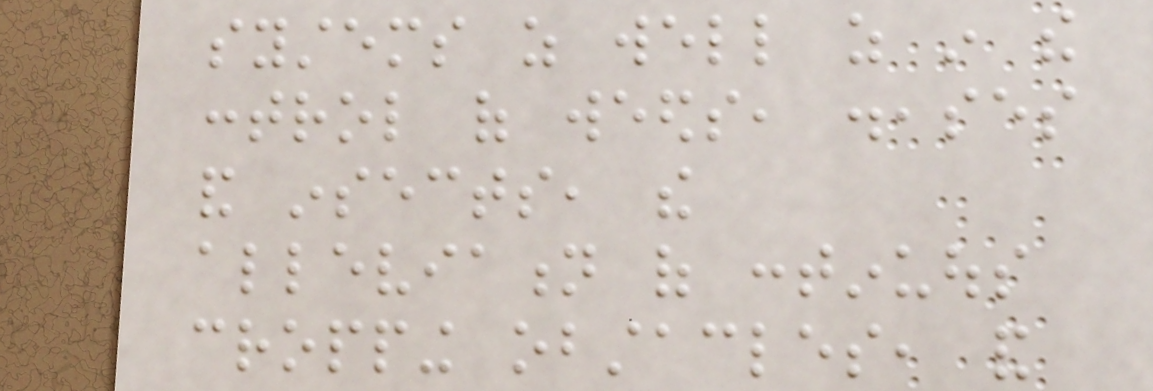systems as well as in the
control of weeds, diseases
and insects, the
alleviation of continuous
cropping obstacles, and
